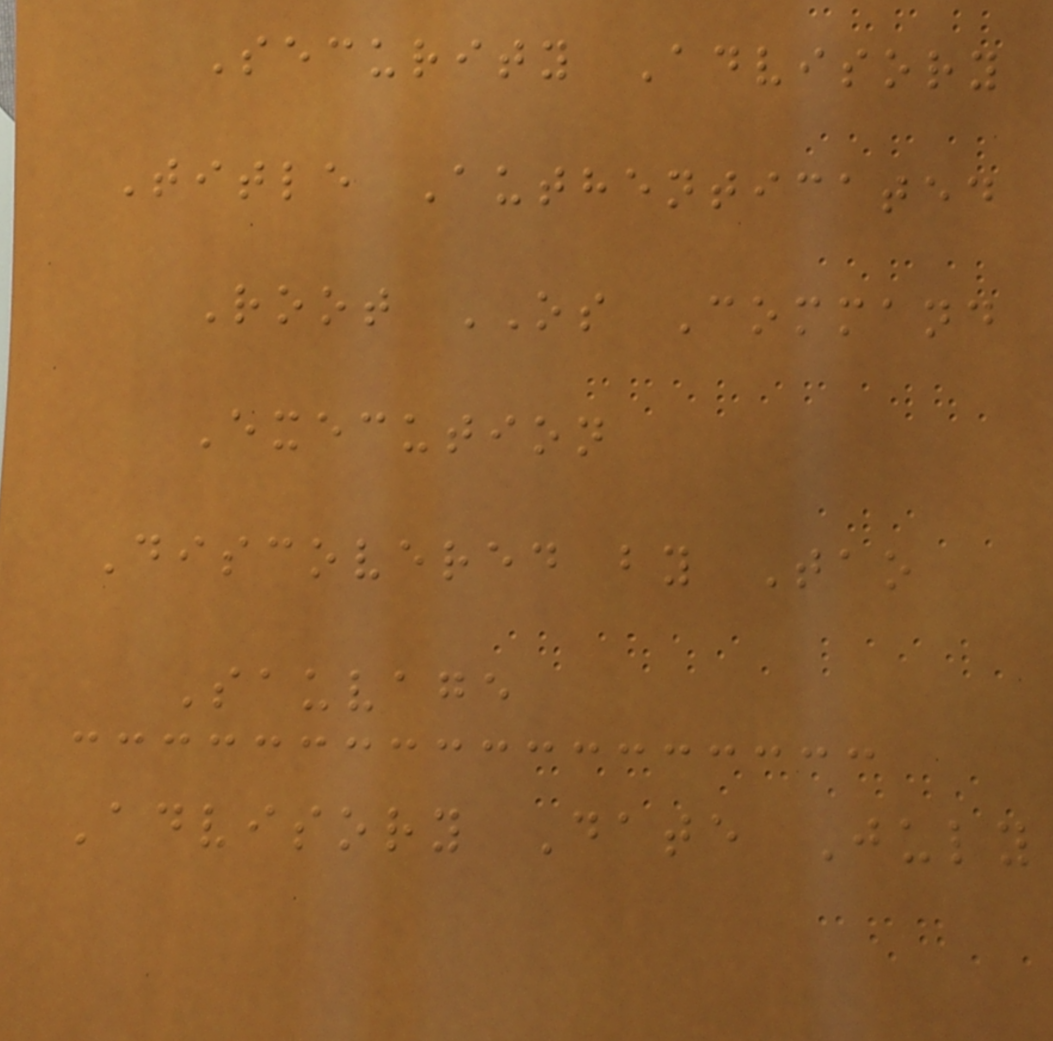Security Advisory
Title Authenticated
Root OS Command
Execution
Discovered by Tao
Sauvage
Advisory Date July
